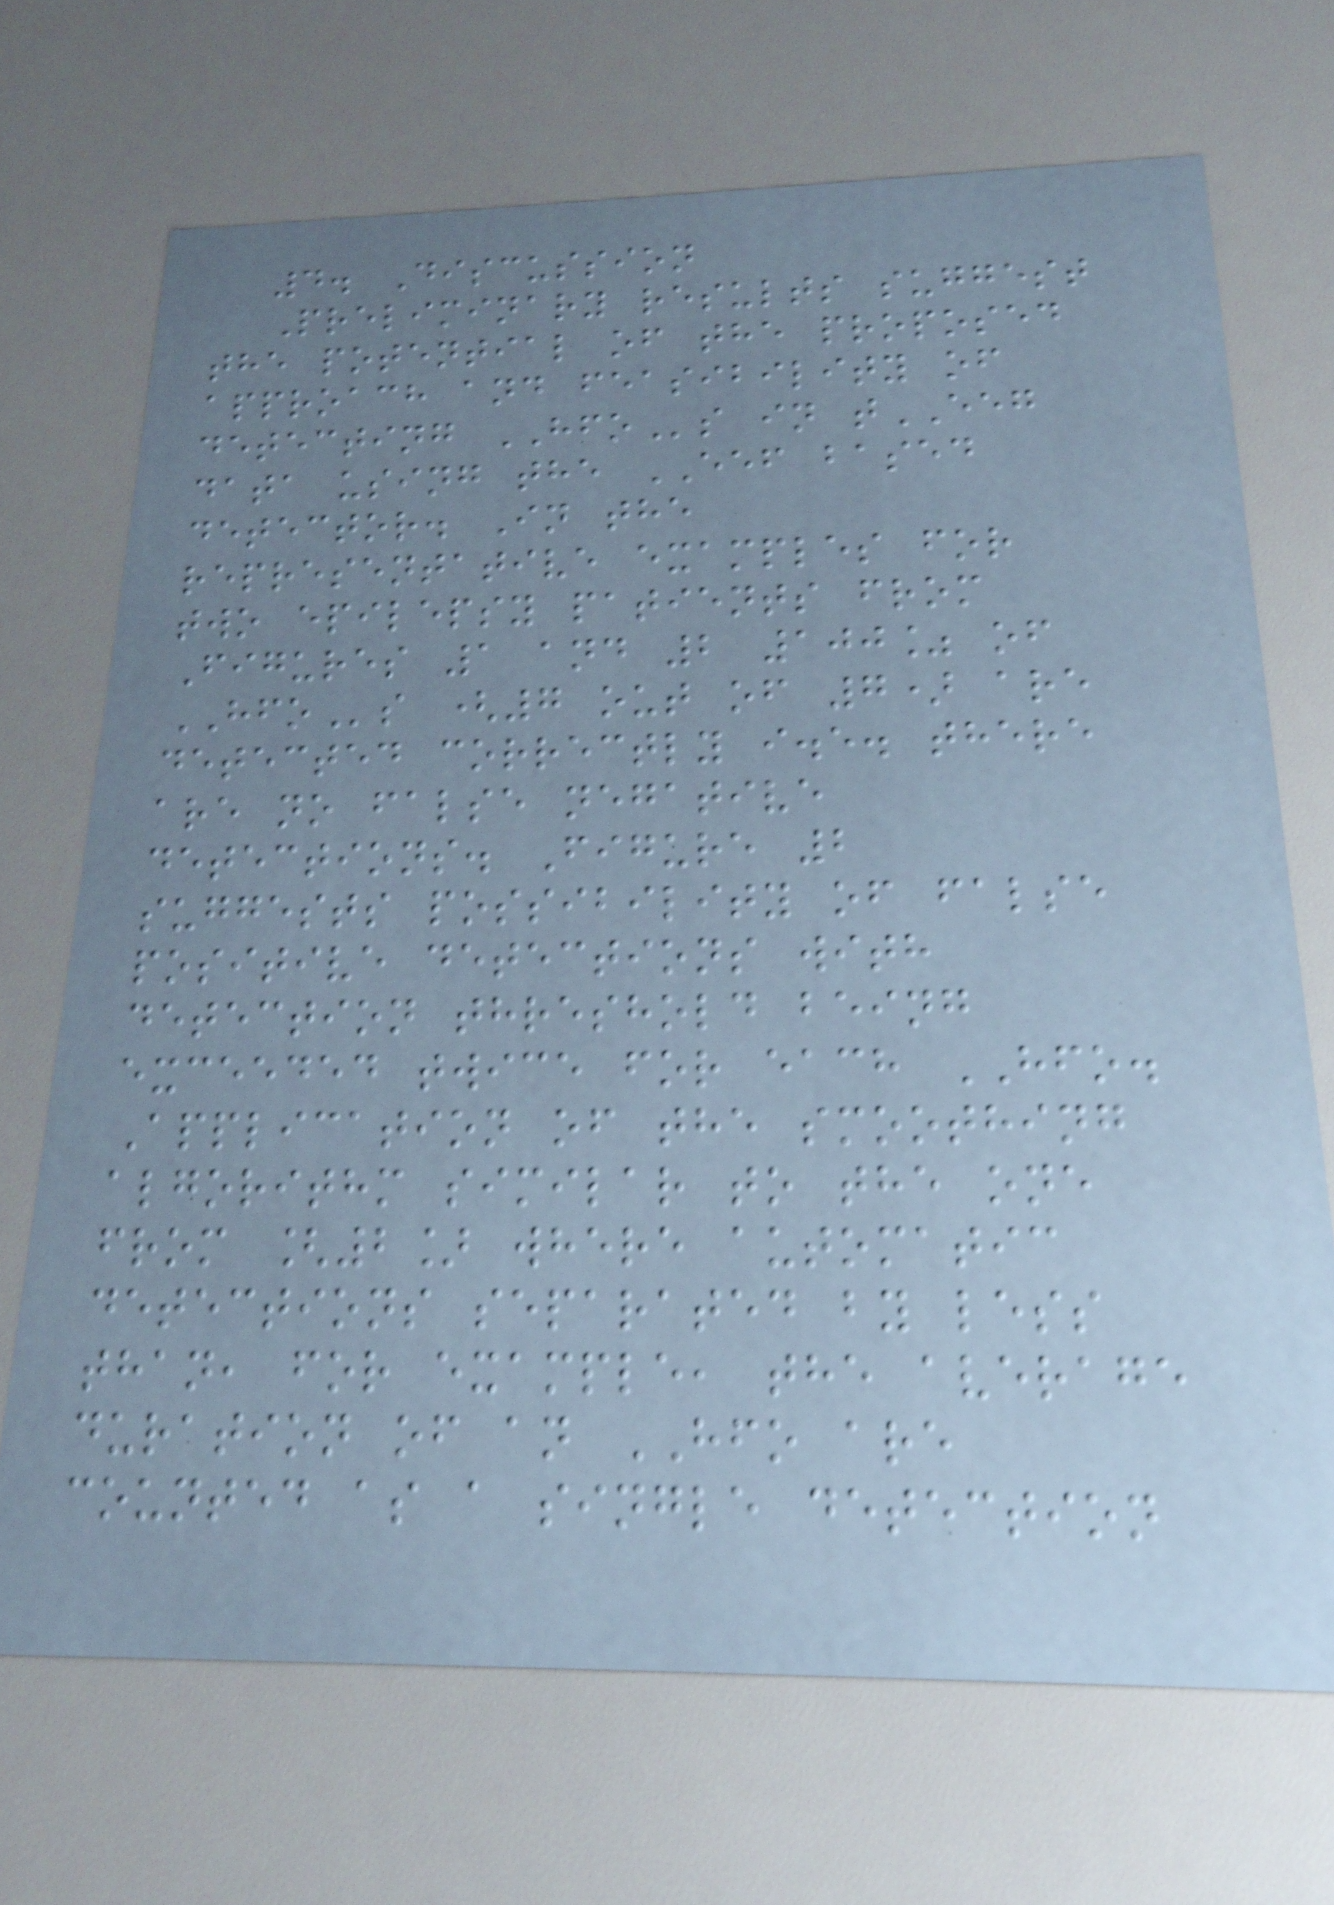4. Discussion
Preliminary results suggest
the potential of the proposed
approach and feasibility of
detecting HFOs in tEEG
data using the EEF based
detector. In the
representative examples for
two epilepsy patients from
Figures 1 and 2 100% of
HFOs (7 out of 7) are
detected correctly i.e. there
are no false negative
detections. Figure 2
suggests possibility of false
positive detections with
detection threshold being
exceeded twice for each HFO.
Application of the smoothing
algorithm similar to the one
from [2] where automatic
detections separated by less
than, for example, the average
duration of an HFO are
counted as a single detection
